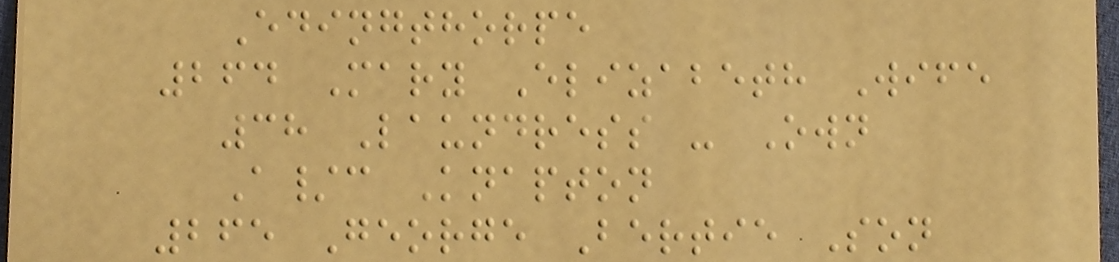Edingthorpe
264 Mary Elizabeth Wife
38 Laundress - Own
A/c Knapton
265 George Bertie Son
